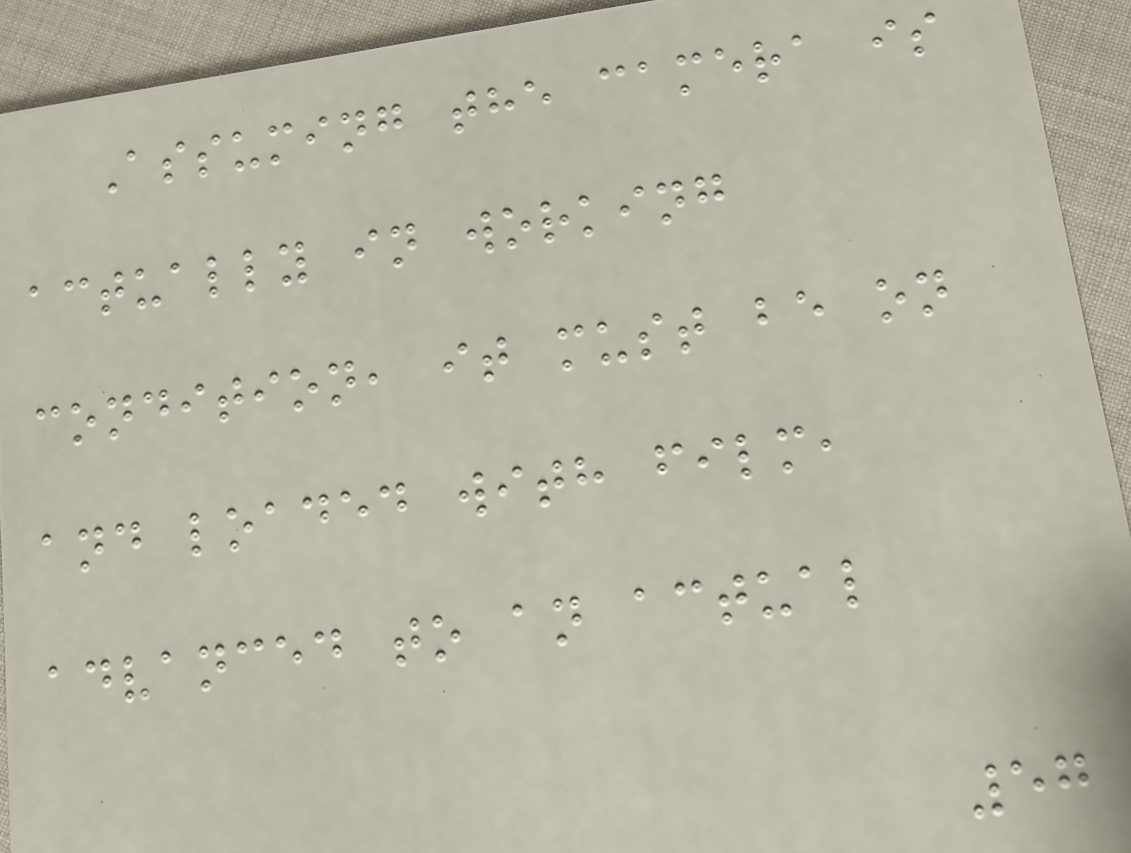Assuming the camera is
actually in working
condition, it must be on
and loaded with film,
advanced to an actual
57
